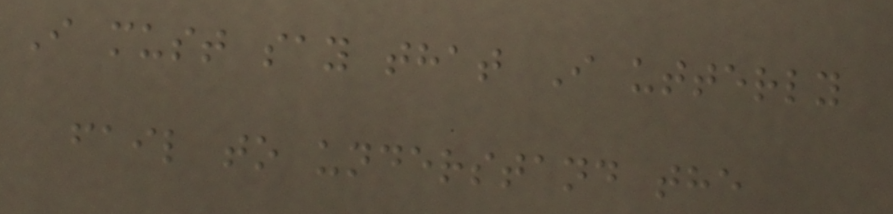I must say that I utterly
fail to understand the
